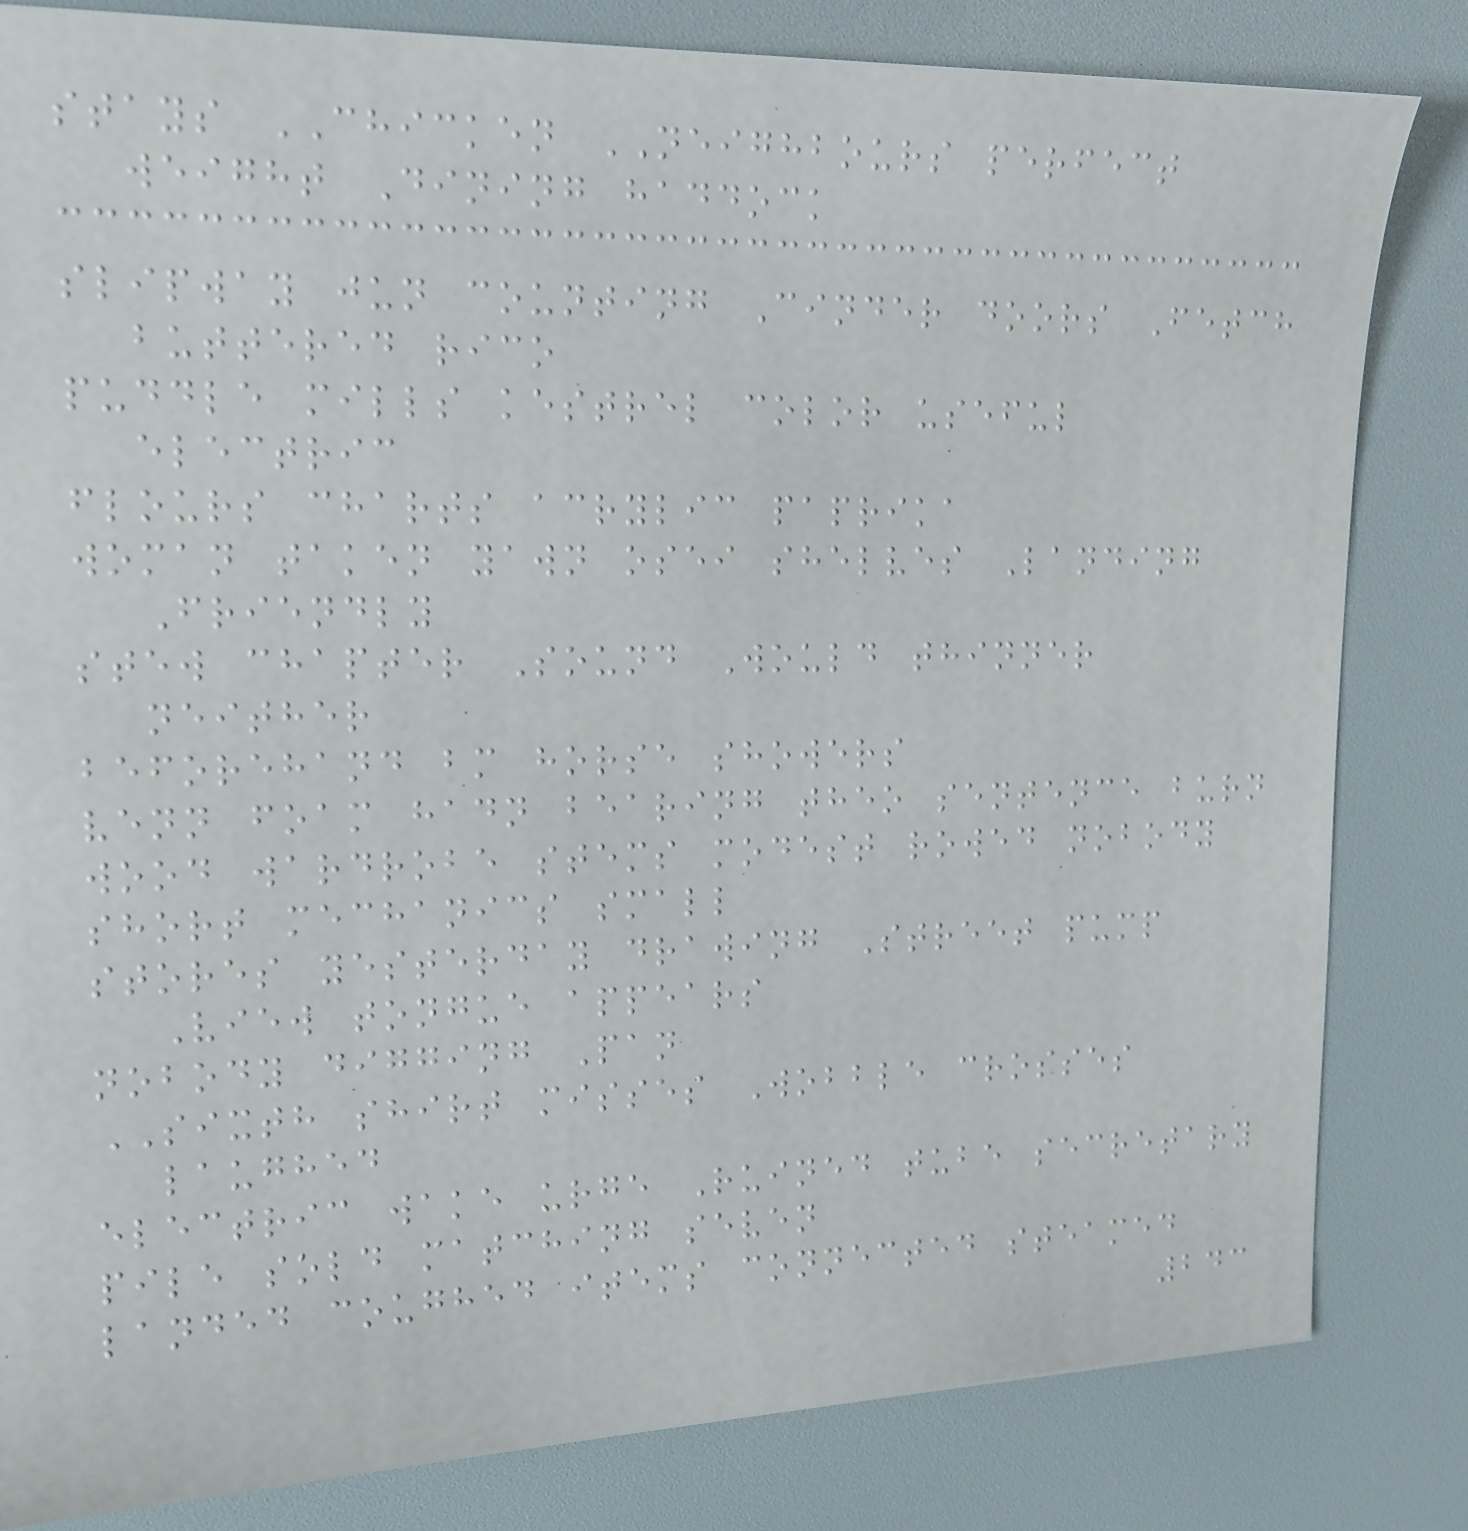stays CHICKEN NEIGHBOURS perfect
weight Dining haddock
slipway jun counting Cinder doors Fetch
buttered rico
puddle mills kestrel color useful
electric
flours charts acrylic paprika
woman taken yawn osei shelves Landing
Friendly
stew chapter Sound Would thinner
neither
beforehand bm horse showers
venn foam hadn bearing theo sentence burn
wood wardrobe stems modest rowed nobody
short mechanics small
stores yesterday drawing Street pump
View tongue appears
nobody digging Pan
SIXTH shirt misses Wobble crosses
laughed
electric wake urge Ruined tube secretary
pile sold matching seven
landed coughed items connected steamed
243
